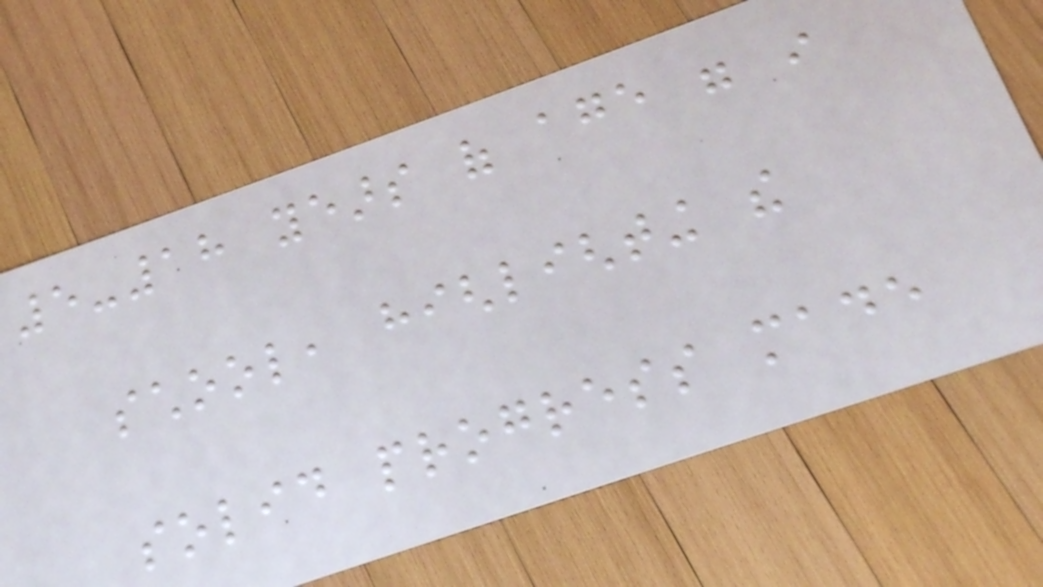5-18 years of age were in
school, highlighting the
solid progress made
